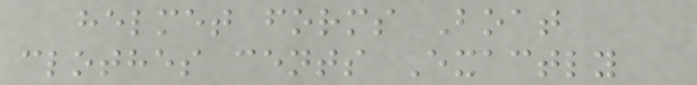helmet forms Boat
clothes cents Exactly
